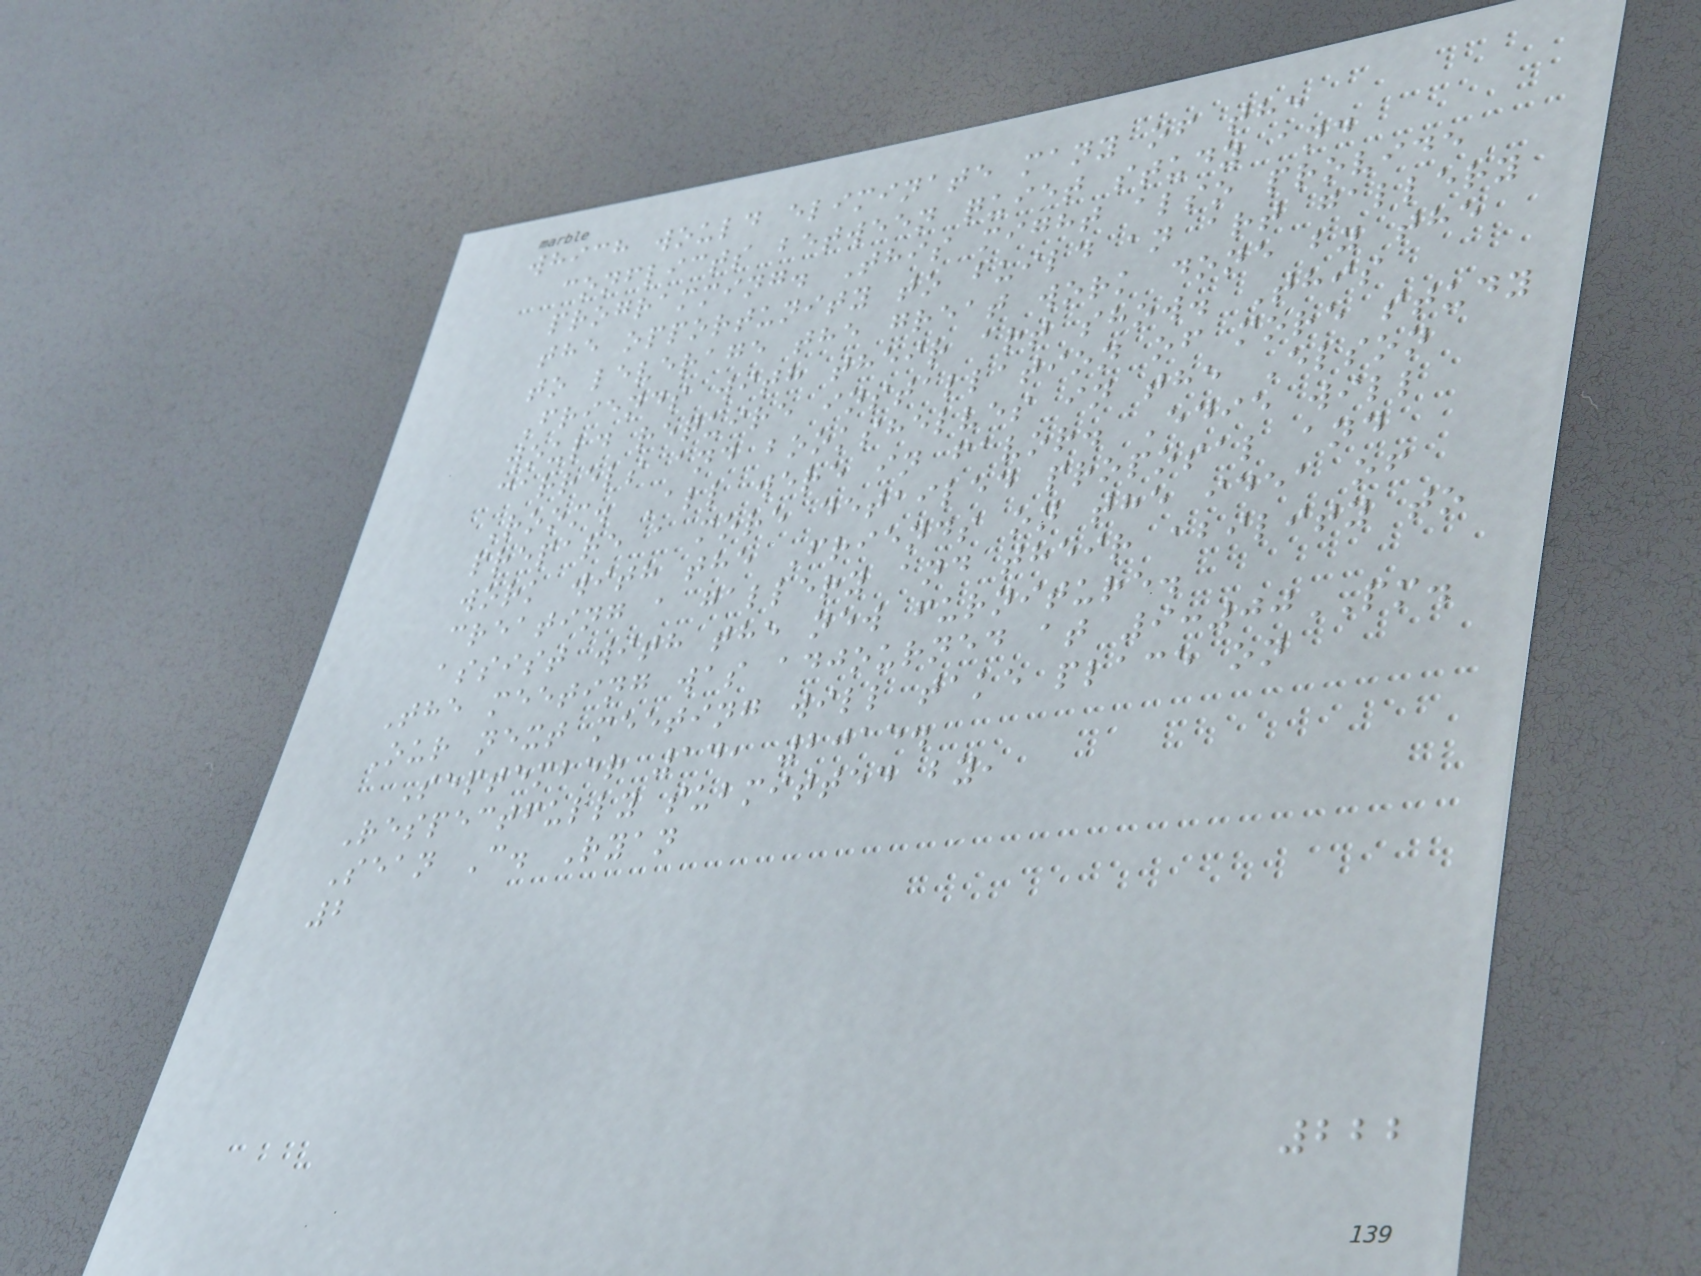which would eliminate many of the
conflicts between quiet study and
programming. This might also provide
the opportunity to build an art gallery
to leverage the great work done by the
Friends with their art show. This
would require installation of more study
carrels and bookshelves in the Elson
Room. All were in favor. Edie will
prepare a more detailed proposal and
work with the Friends on the idea of
creating a gallery and their ability to
assist with the new furniture.
The meeting was adjourned at 9:00PM.
Our next meeting will take place on
September 14, 2015.
Respectfully submitted by,
Sean C. Ryan
2
222
